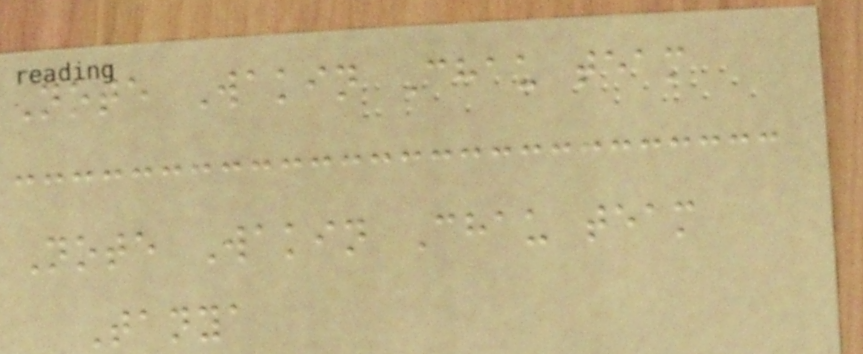Note Wakin Chau team
Note Wakin Chau team
Tanya
